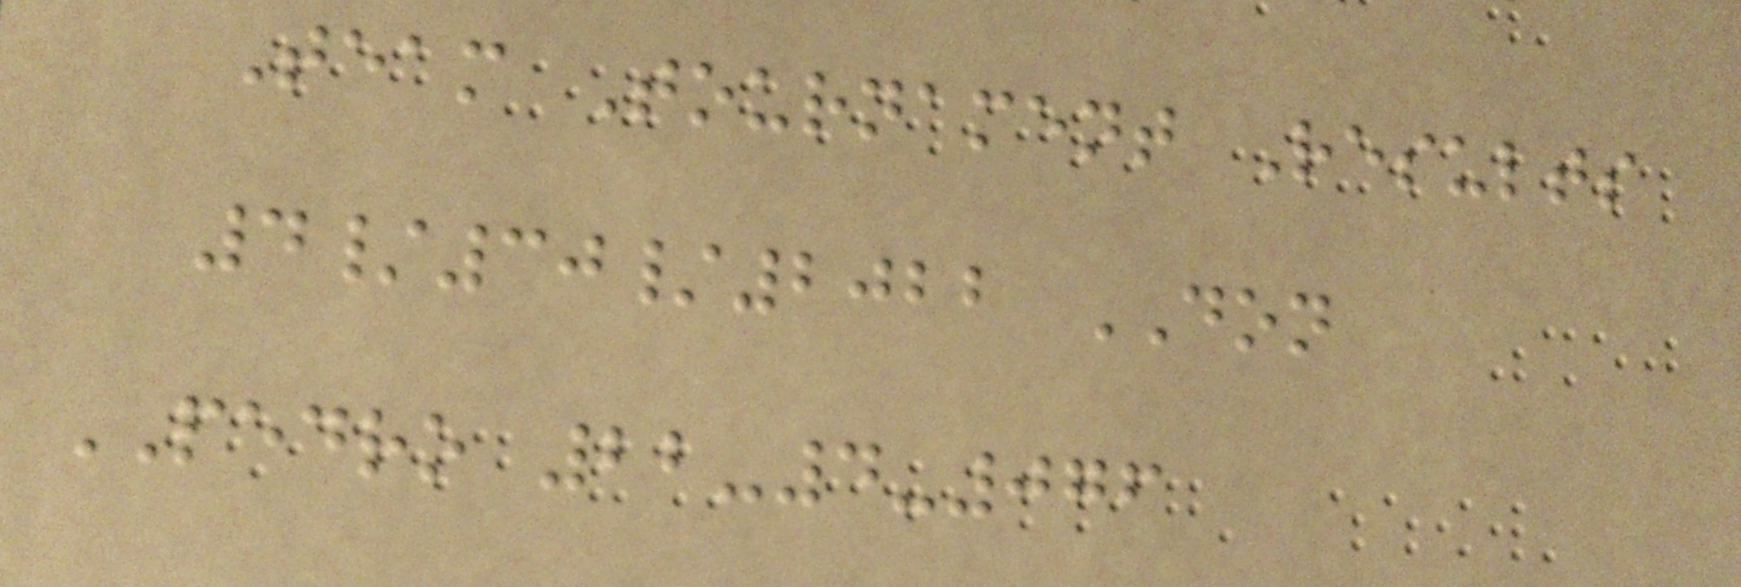Team Tournament Results
4/30/2022 DON
PEDRO 22-4-076
